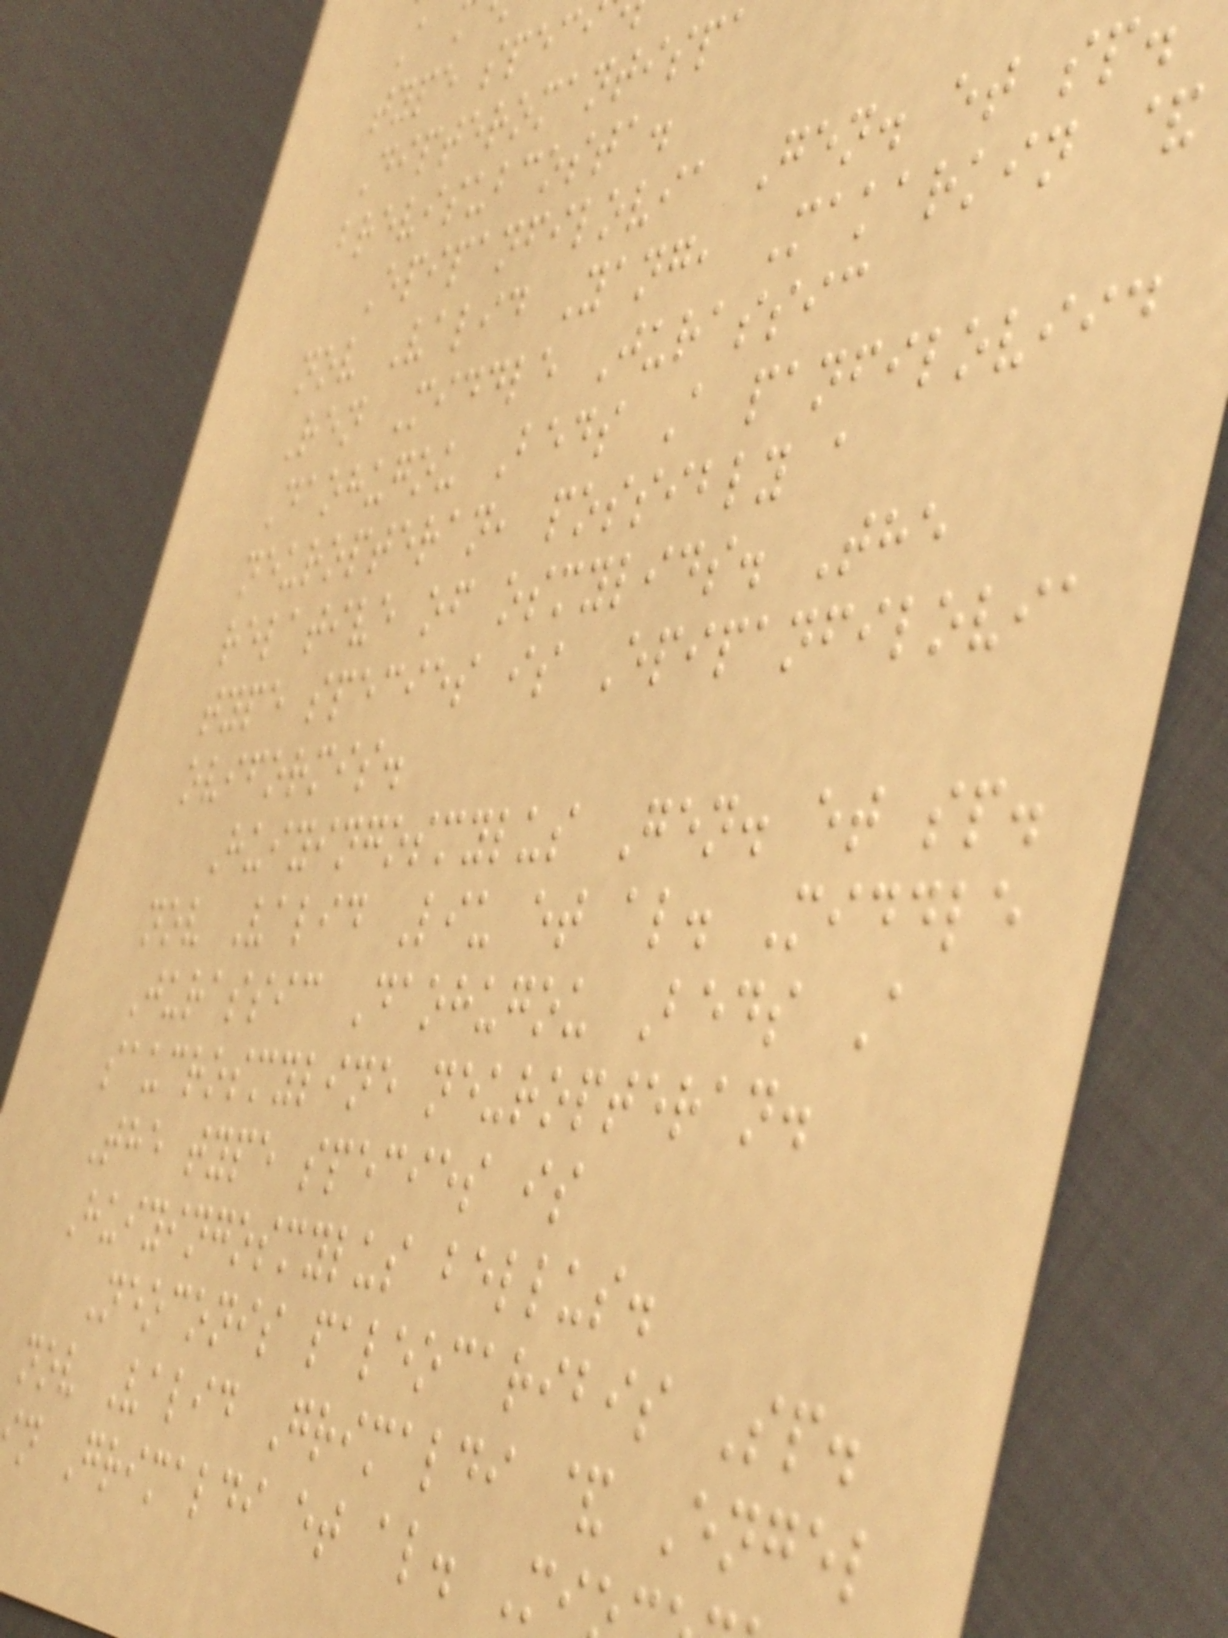type spec
Dipteromantispa
brevisubcosta.
Epipanfilovia Gen. et sp.
nov Valid Yang, Makarkin &
Ren Middle Jurassic
Daohugou Beds A panfiloviid
neuropteran, possibly a
relative of osmylids. The
type species is Epipanfilovia
oviformis.
Huiyingosmylus Gen. et sp.
nov Valid Liu et al. Middle
Jurassic Daohugou Beds A
saucrosmyline neuropteran.
The type species is
Huiyingosmylus bellus.
Neoconis paleocaribis Sp.
nov Valid Grimaldi & Engel
n Grimaldi et al. Mi
